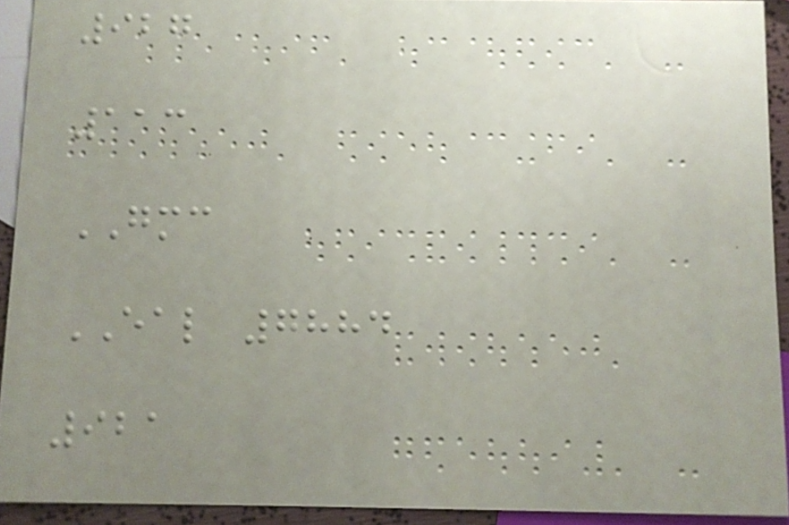927
113
GMC
EAL 7884
921
